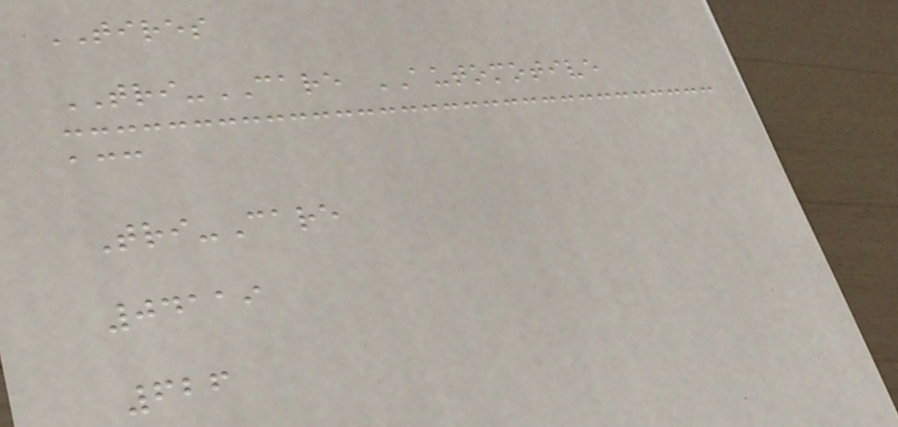TIRES
TRI-CARE AUTOMOTIVE
acc
Tri-Care
04119
626
